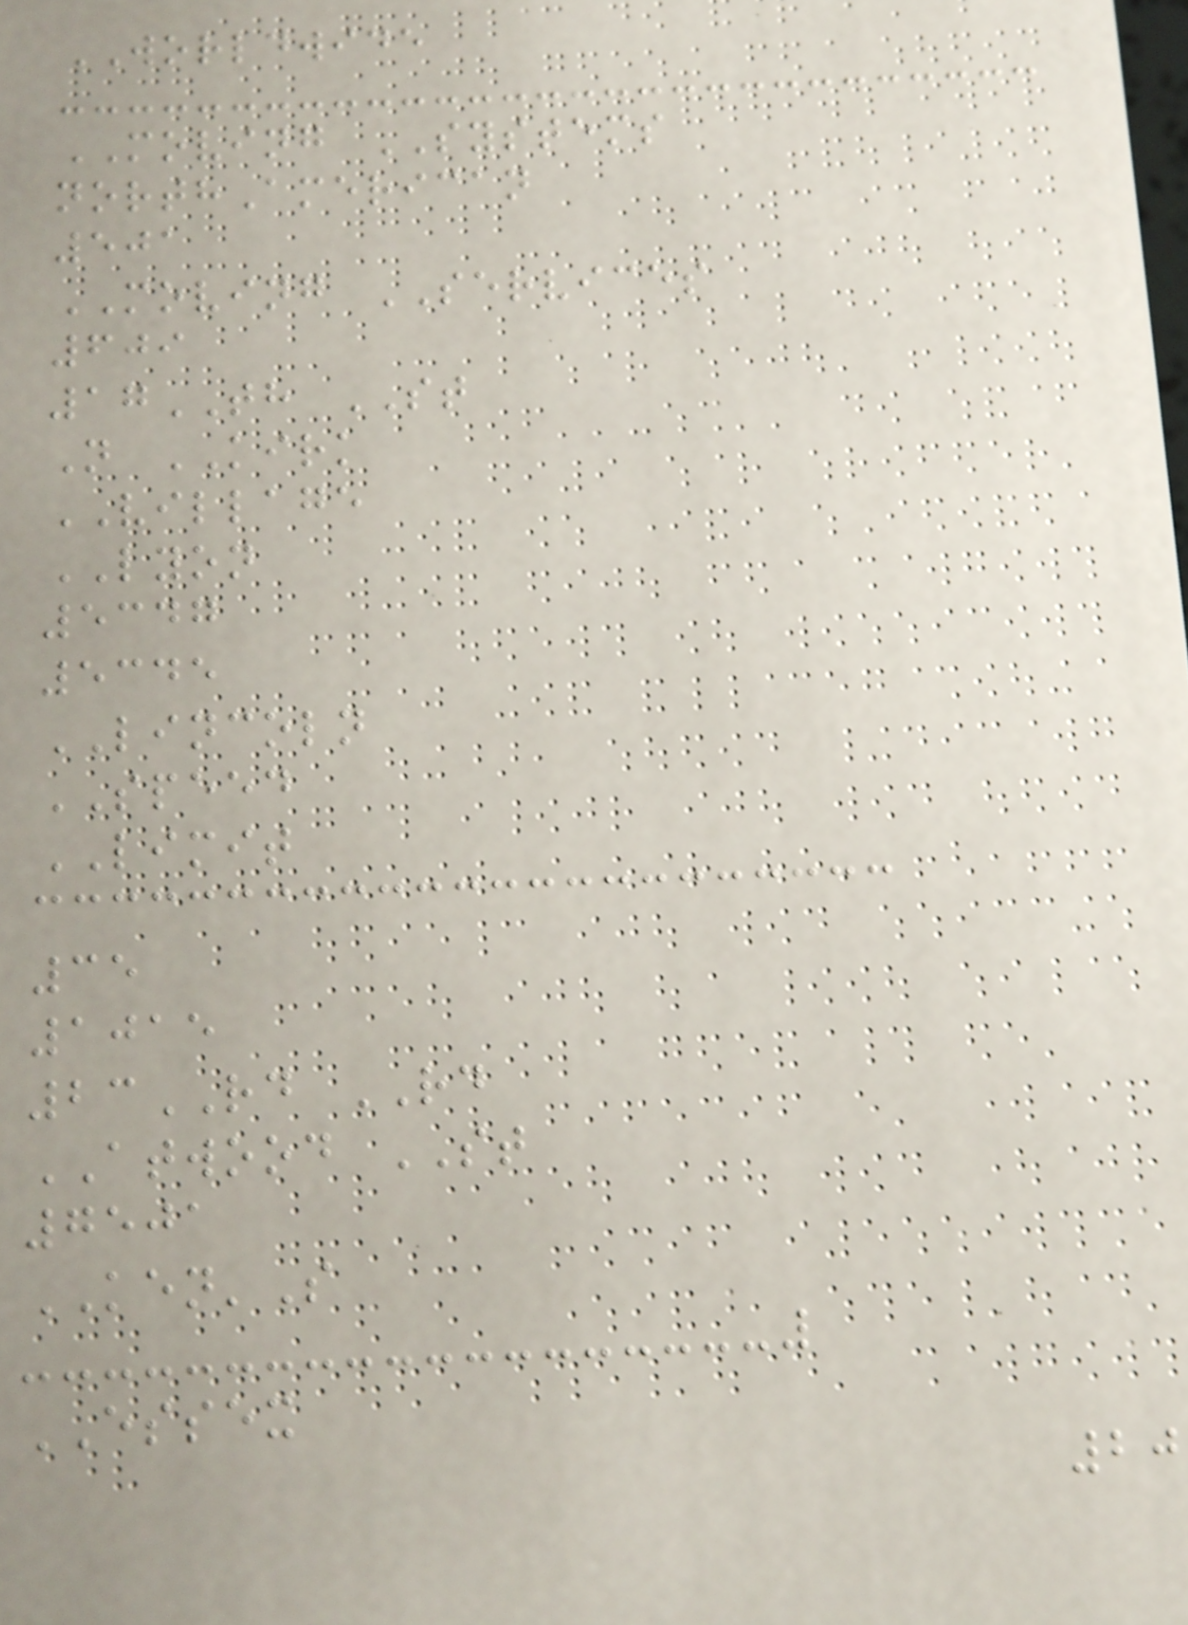WORLDWIDE
MOVING SYSTEMS
northAmerican
501
MOVING SERVICES
609
17TH ST
N KIRK
VILLAGE
LYON
5347
5345
LINCOLN
SPEED
LIMIT
35
1015
23RD RD
ATWOOD ST
7501
KEN'S
ESSEX
20
